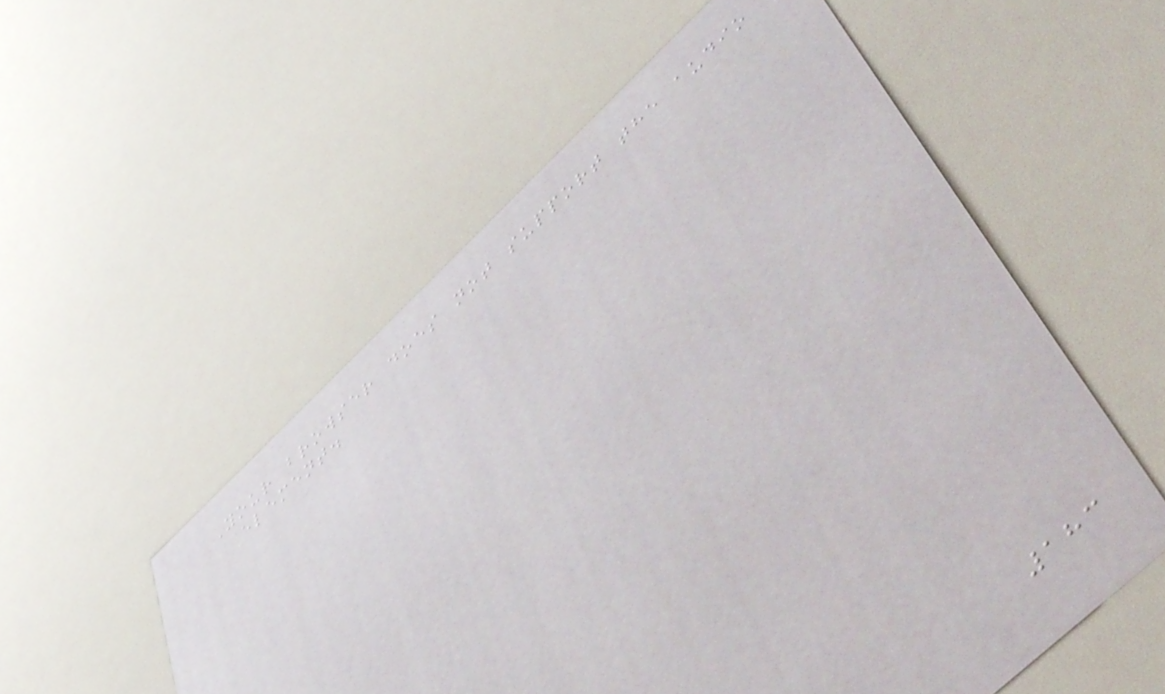Your browser does not support the audio
element.
183
